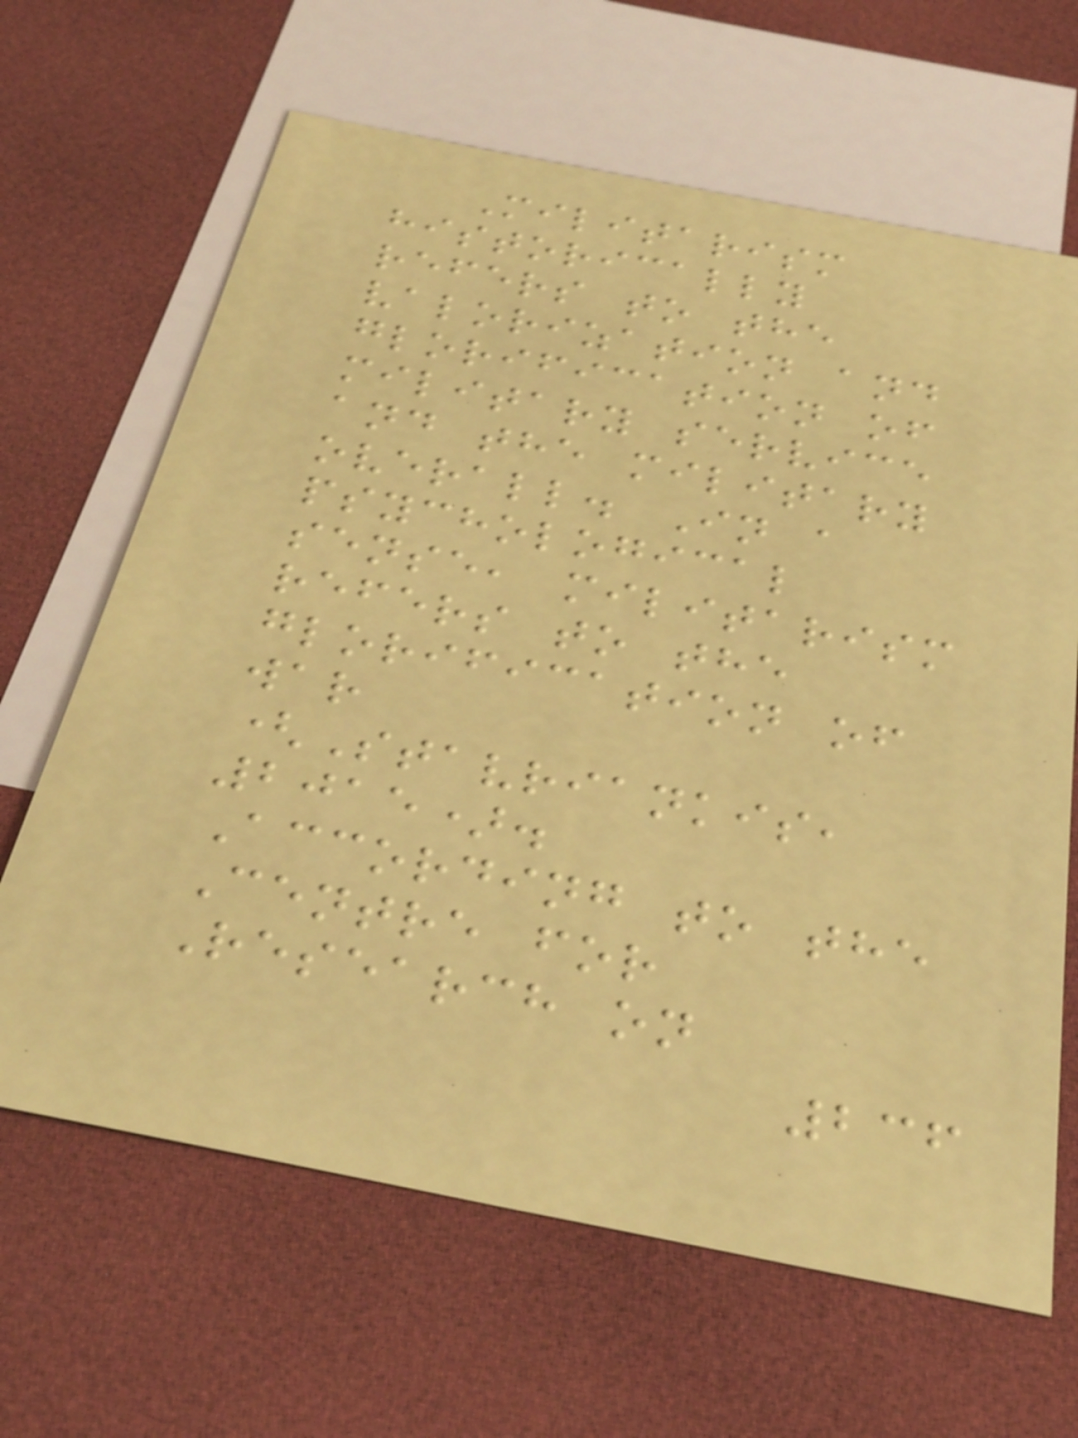Militarism
historically
refers to the
valorization and
glorification of
military service
and the military
overall. In a
psychological
sense, militarism
refers to the
glorification of
war
(Stavriankis,
2015).
According to the
Centre for
Research on
236
